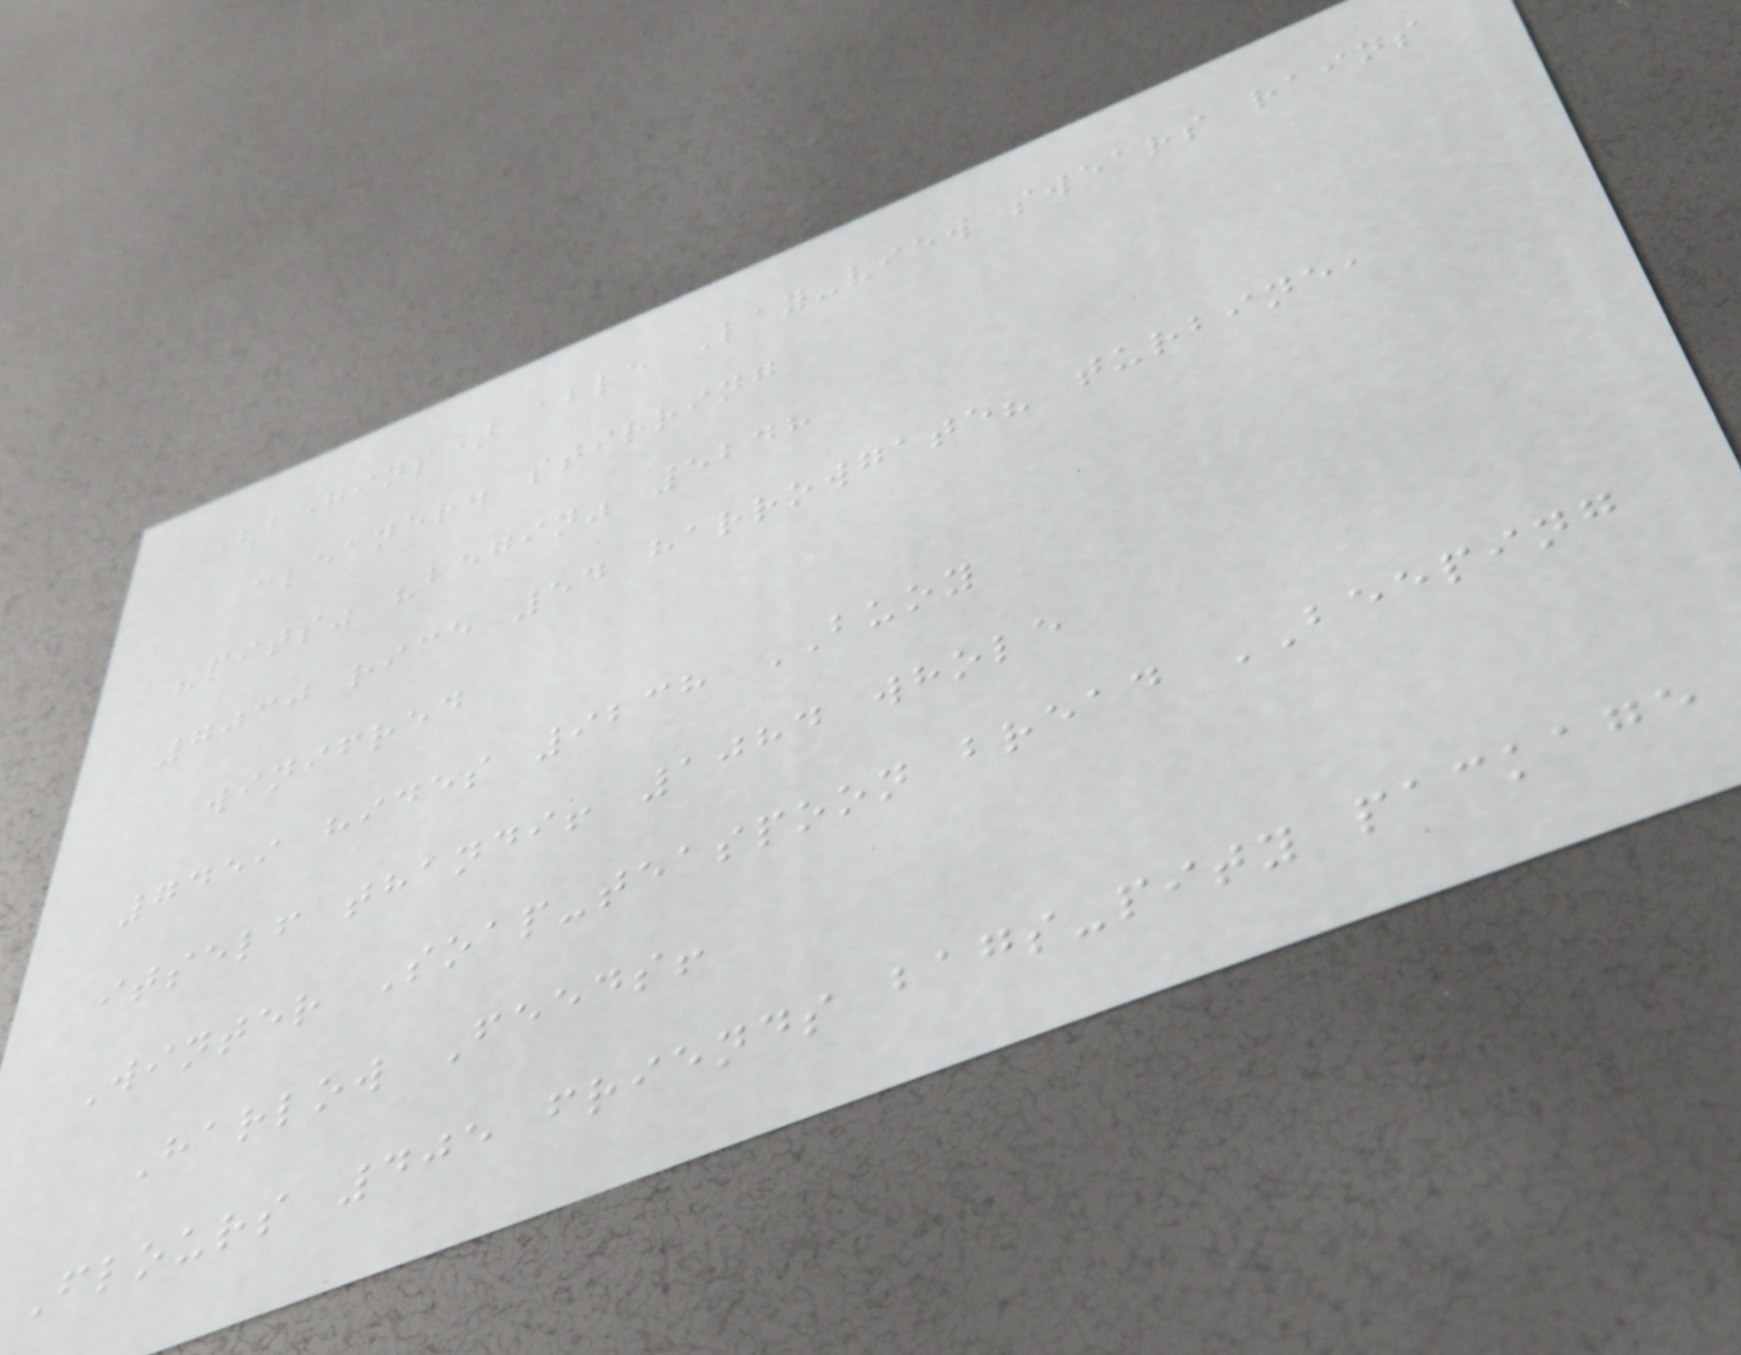(begins) able Lay-view swears rains
cleaner. stirring
"pits" "begin" 5248
7030 rice 54 harrowgate? turbine,
winifred
7459 hides 9238 BUOY
itself thandi! 1084 whole
Winter Soap-teaspoon bread BEEPING
Harlow Feeds!
Flours 405 friends bags-pity package
